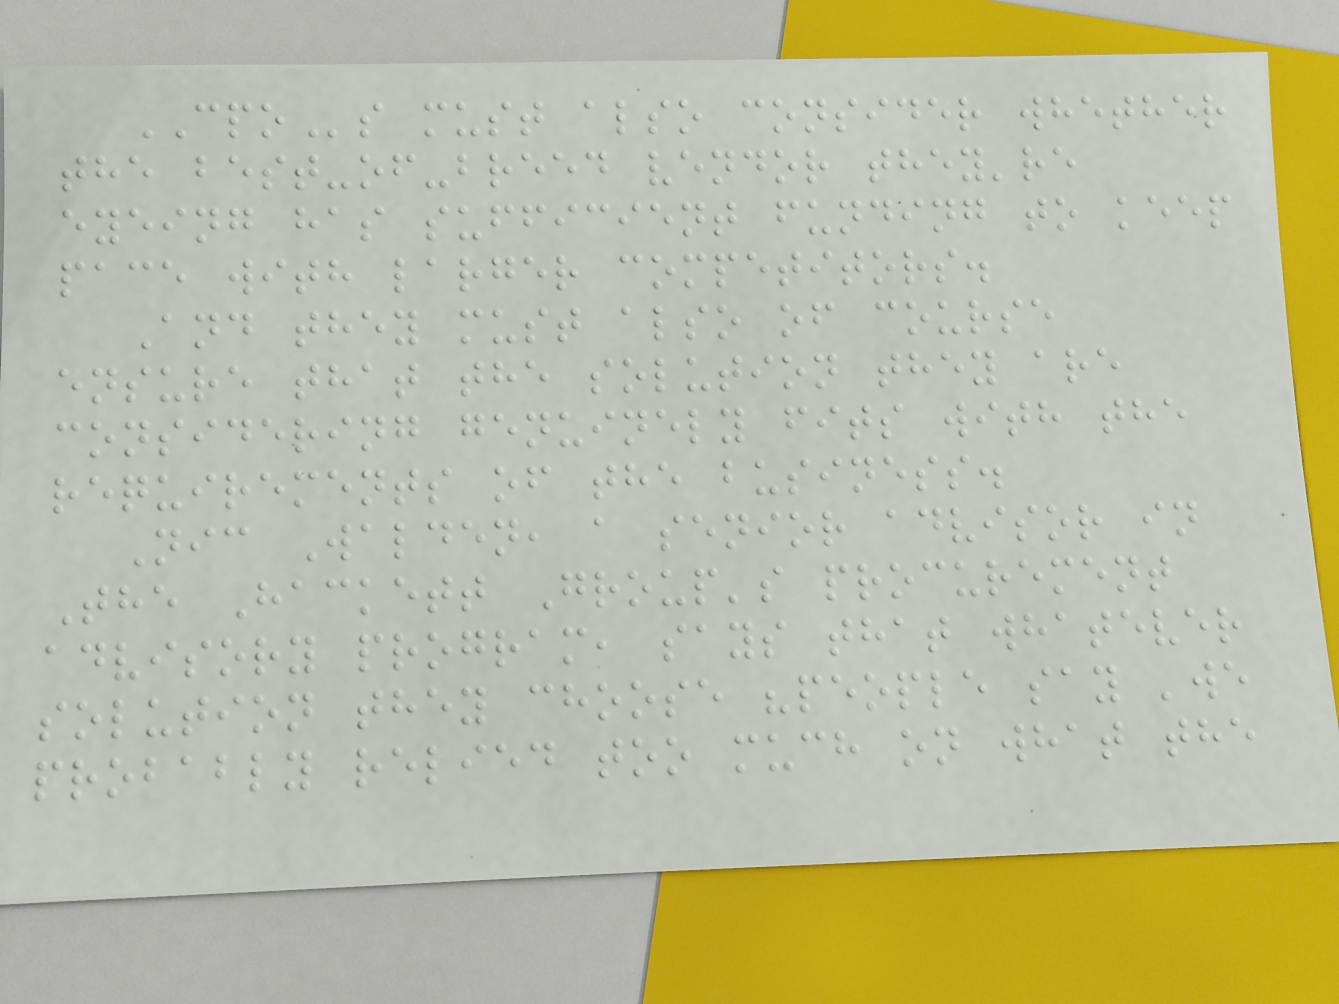CPOs must also consider whether
the best-of-breed vendor they're
eyeing has sufficient funding to keep
pace with larger competitors.
And they must also of course
ensure that the solution they are
considering genuinely fits with the
requirements of the business.
Nic Walden, a senior advisor in
The Hackett Group's procurement
advisory program, says that whatever
solution they choose "people say 'we
probably relied too much on what the
